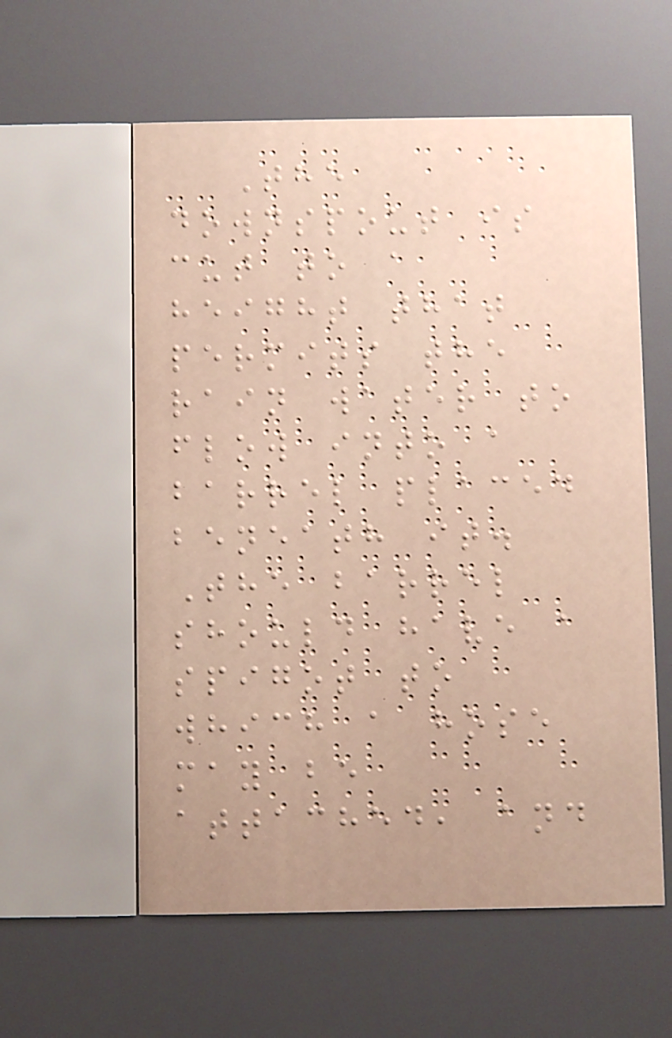The
downspout is
cut to a
height that
permits the
rain water to
flow into a
barrel placed
beneath it.
The barrel
should have a
spigot to
which a hose
may be
attached, and
